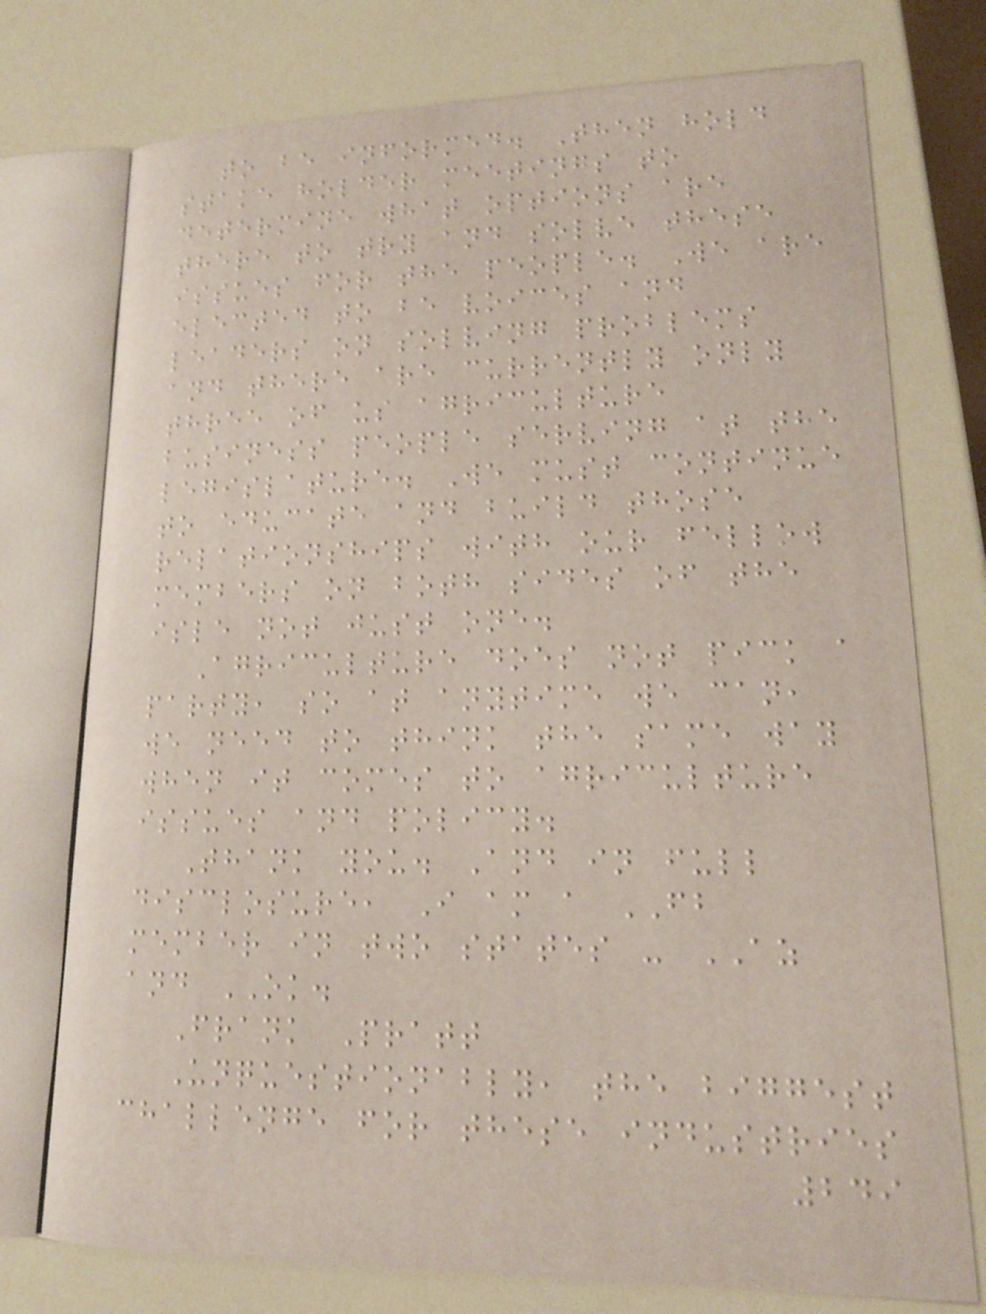to be informed. Then hold
stake holder meetings to
determine what options are
there to try and solve these
issues for the people. We are
elected to be voices and
leaders on solving problems
and there are currently only
three of us agriculture
business people serving at the
legislature. We must continue
to educate and build those
relationships with our fellow
members on both sides of the
isle not just one.
Agriculture does not pick a
party, so at anytime we can,
we need to think the same way
when it comes to agriculture
issues and policy.
Thank you. And in full
disclosure, I am a FB
member in two states - AZ
and OK.
Frank Pratt
Unquestionably, the biggest
challenge for these industries
249
